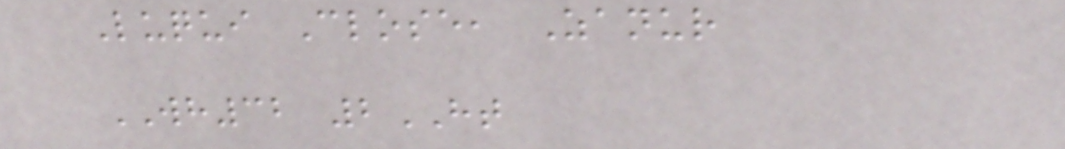Luqui Close, Zanur
WH32 2HT
